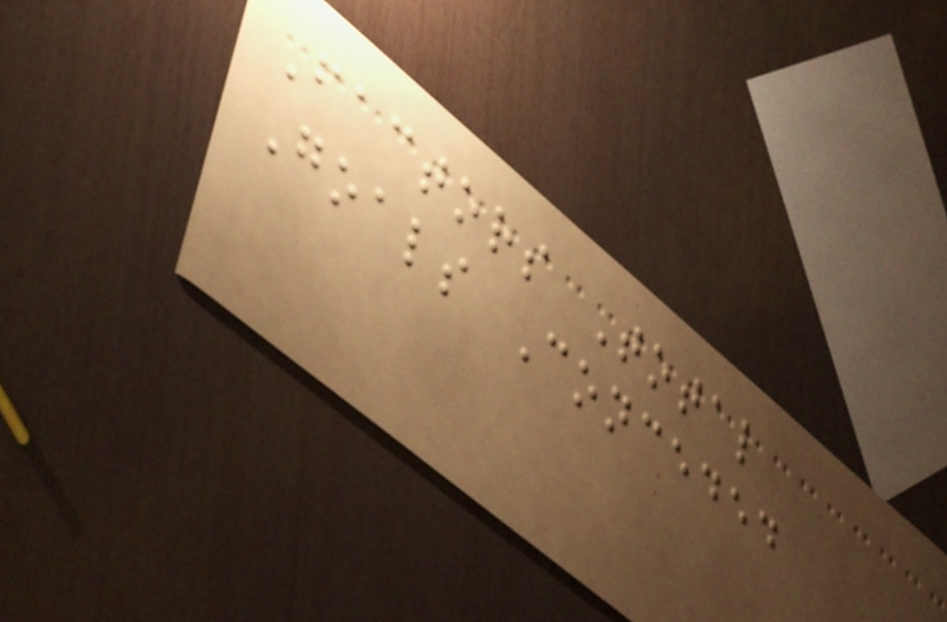Factors Total
Goals Conceded
